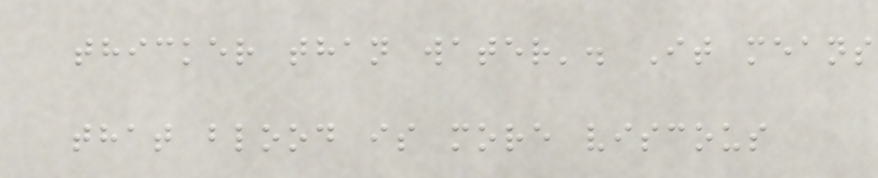thicker than water'. It means
that blood is more viscous
